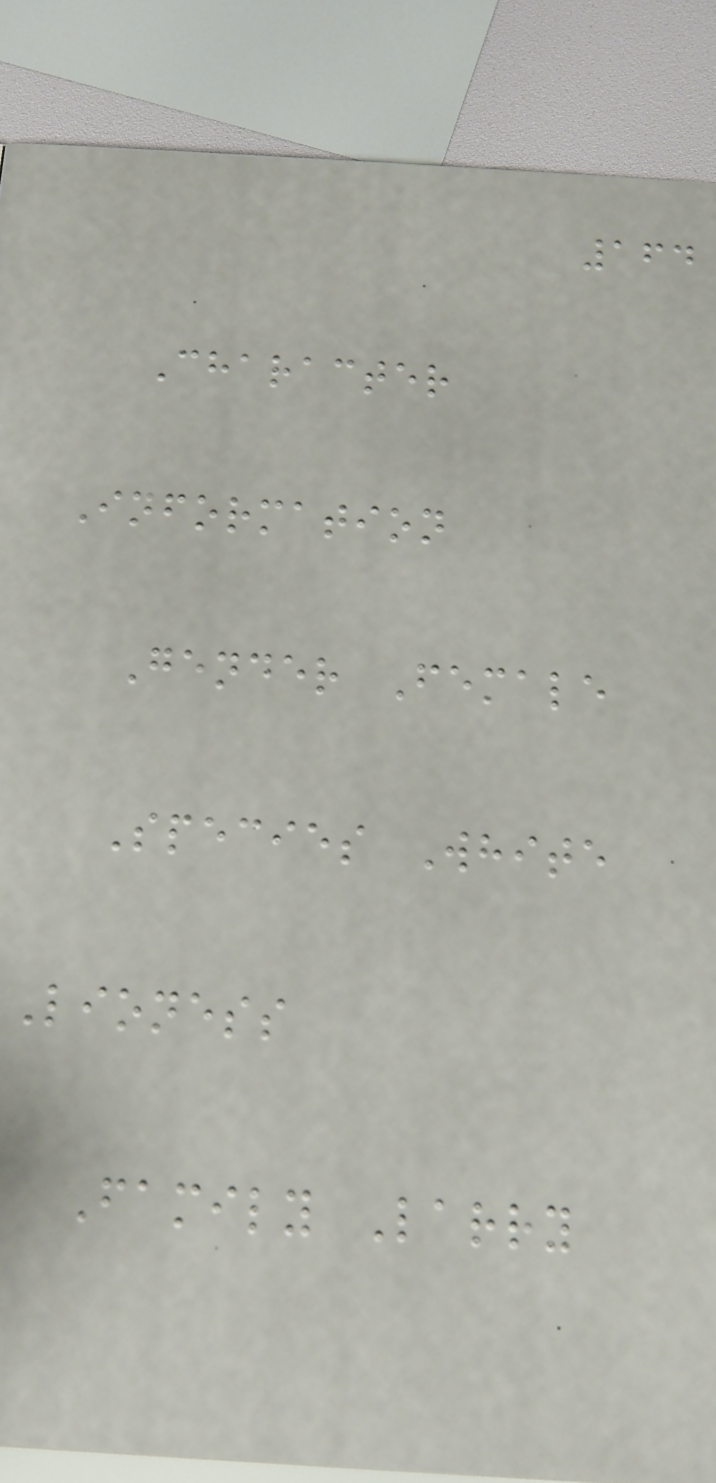164
Character
Information
Gender Female
Species White
Lioness
Family Larry
